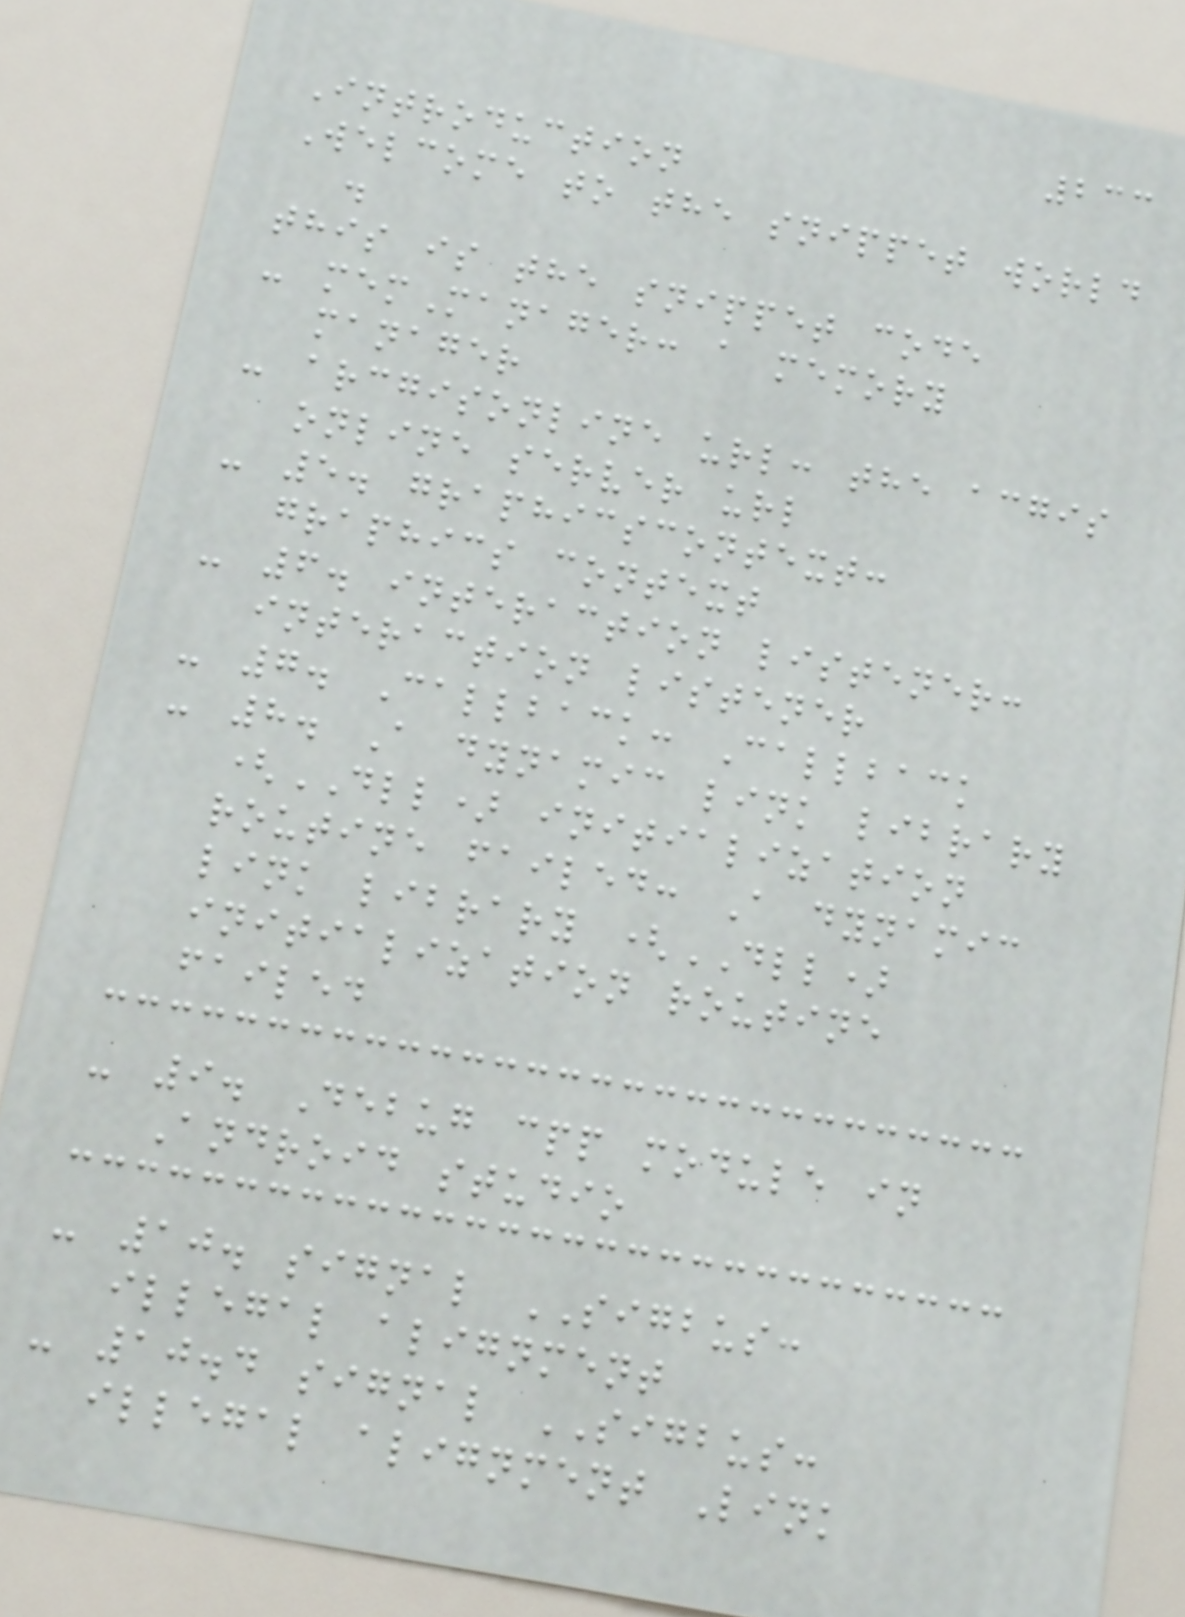233
Introduction
Welcome to the snippet world
.
this is the snippet code
- memManager: a memory
manager
- arcgisonline url: the acgis
online server url
- 5. graphicscontext:
graphics context
- 6. interaction listener:
interaction listener
- 7. Callback: Callback
- 8. A dynamic link library
(DLL) initialization
routine failed: A dynamic
link library (DLL)
initialization routine
failed
- 9. Debug cpp module in
Android studio
- 10. signal SIGBUS:
illegal alignment
- 10.4 signal SIGBUS:
illegal alignment Link
